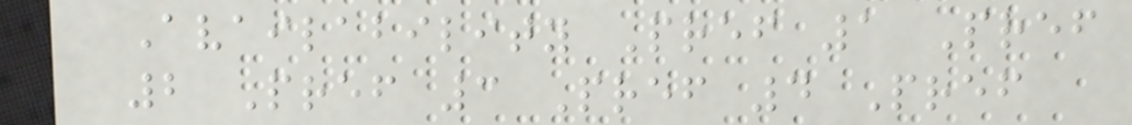Availability Pref 1 Pref
2 Pref 3 Pref 4 Pref
